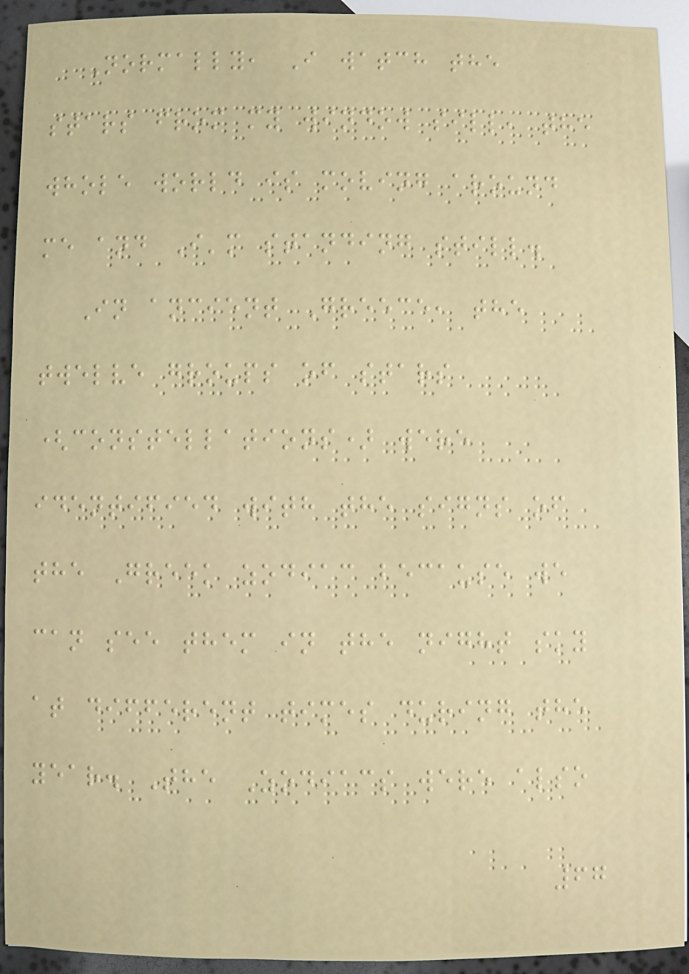Normally, I watch the
stars from my window sill, the
whole world is moving around
me and I'm standing still.
In ancient Greece, the
twelve groups of stars
(constellations) were
identified with the signs of
the Greek zodiac because we
can see them in the night sky
at different times during the
year. The Zodiacs were also
67
